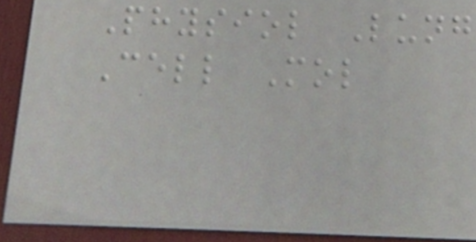Physiol Lung
Cell Mol
